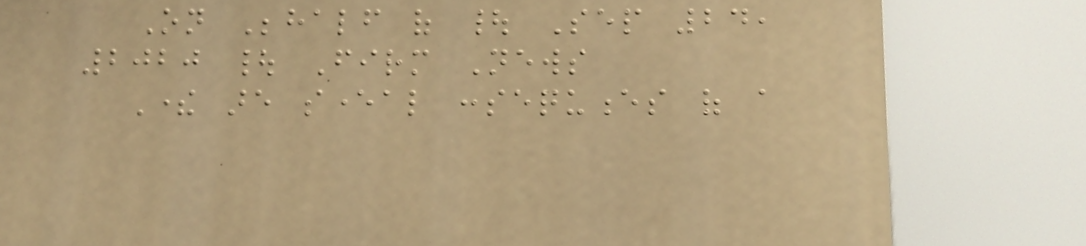On Behalf of | Sep 24,
2020 | Firm News
There are several consequences of a
